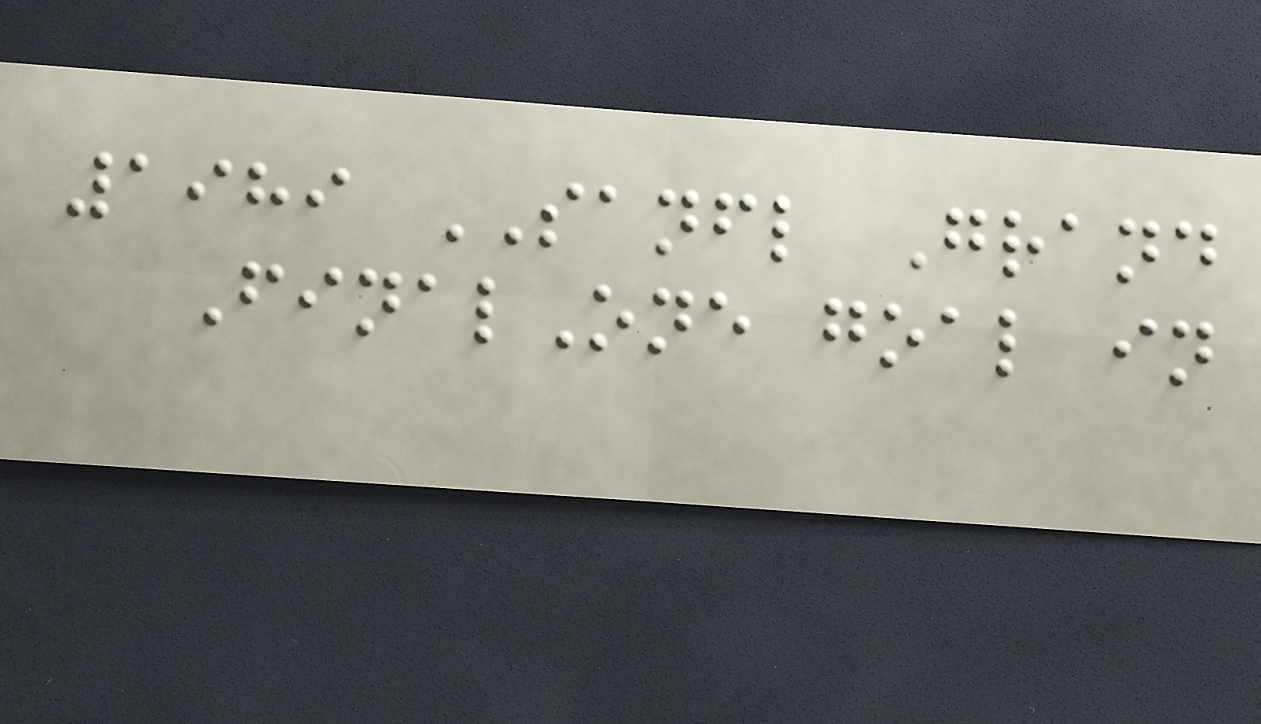1989 SANFL Grand
FinalOne goal in
